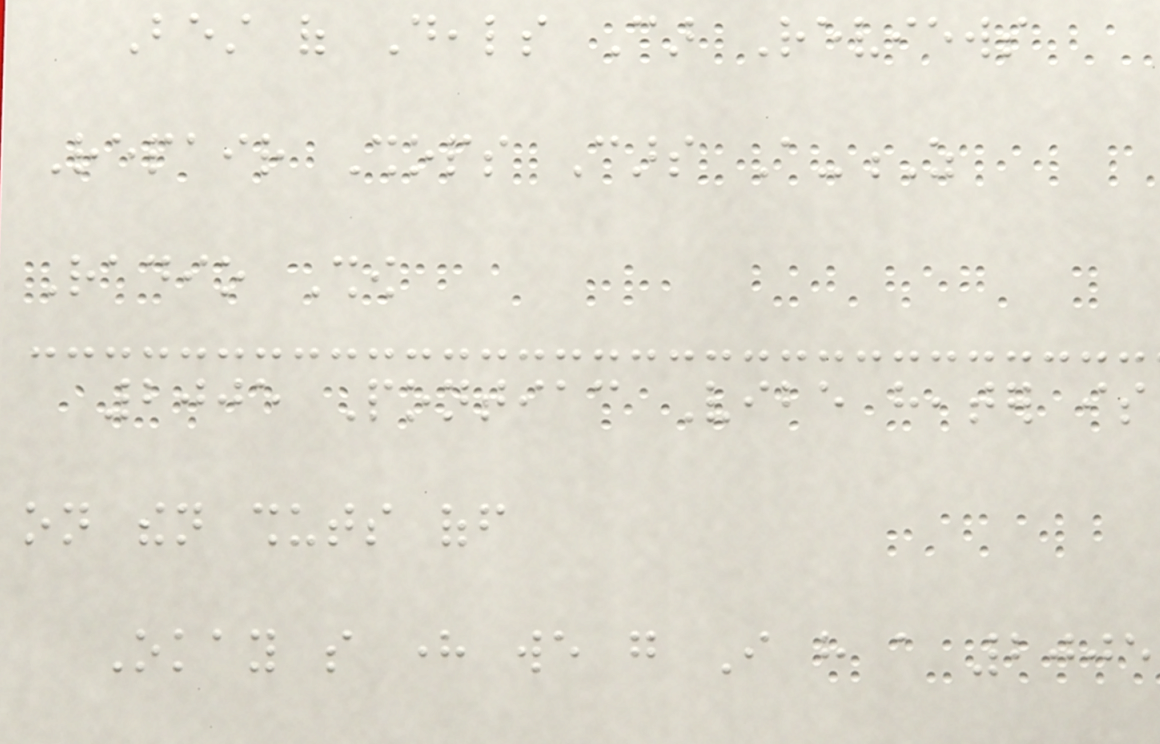Best of Deals Car Reviews
Repair Shops Cars A-Z
Radio Show
2005 Pontiac Vibe heater is
on then shuts off
Okay so here we go I have a 2005
